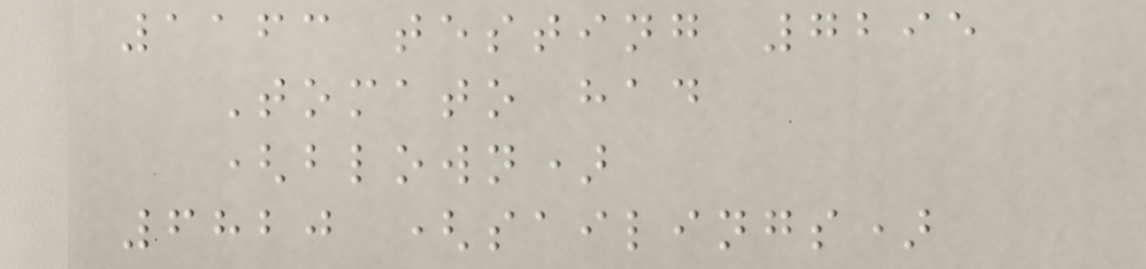1163 testing 7295
Tomato had
(blown)
6820 (sailings)
